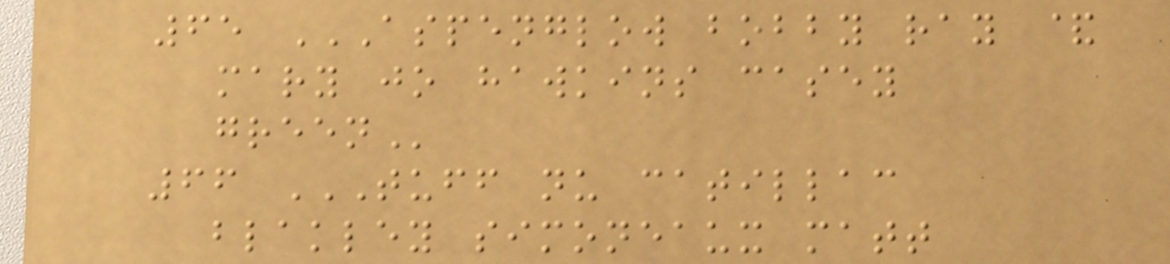65 ASPENGLOW BOBBY RAY &
MARY JO HAWKINS CASEY
GREEN
66 TUFF NU CATILLAC
BLAKLEY SIMONEAUX MATT
